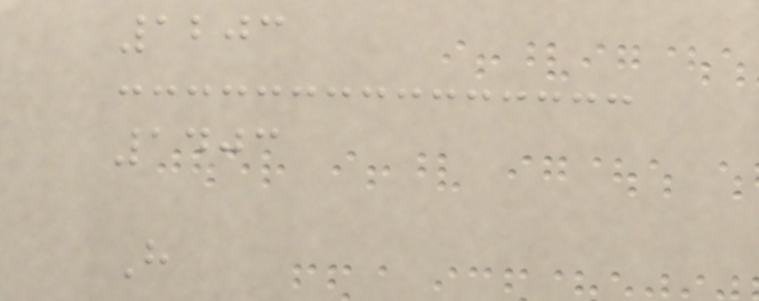1203
1403
H
